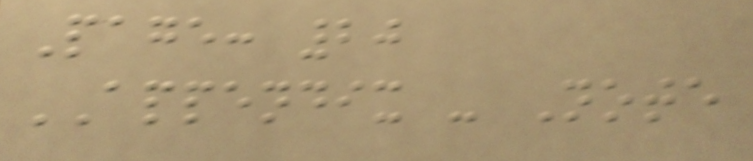Page: 20
APPENDIX - Note
